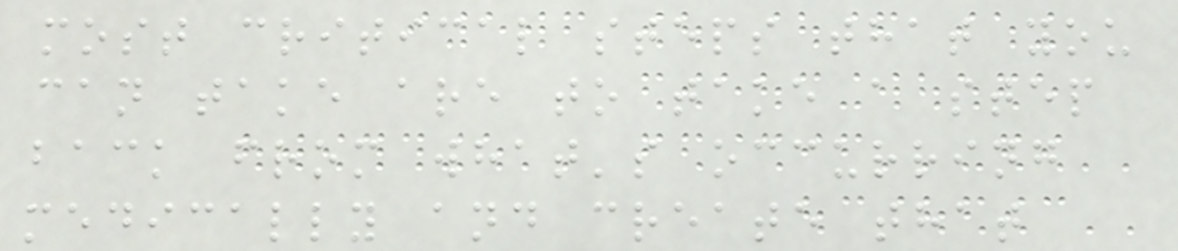most critical steps that you
can take are to take a step
back from what's occurring
medically and create that
